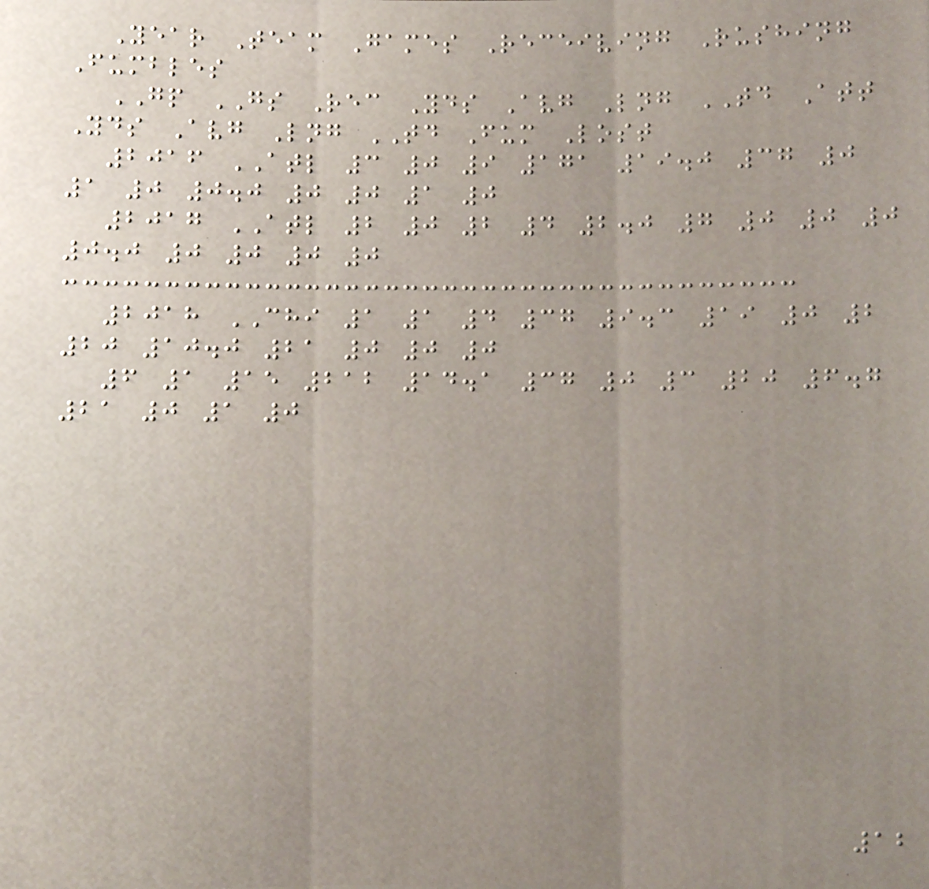Year Team Games Receiving Rushing
Fumbles
GP GS Rec Yds Avg Lng TD Att
Yds Avg Lng TD Fum Lost
2016 ATL 3 0 9 171 19.0 37 0
1 0 0.0 0 0 1 0
2017 ATL 2 0 2 4 2.0 7 0 0 0
0.0 0 0 0 0
2018 CHI 1 1 4 37 9.3 19 0 2
20 10.0 21 0 0 0
6 1 15 212 14.1 37 0 3 20 6.7
21 0 1 0
12
